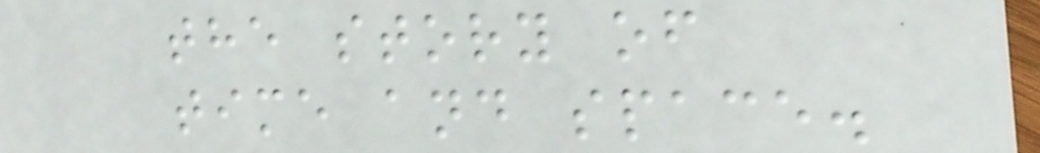the story of
time and space.
